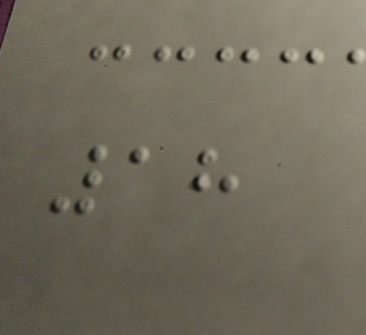18
